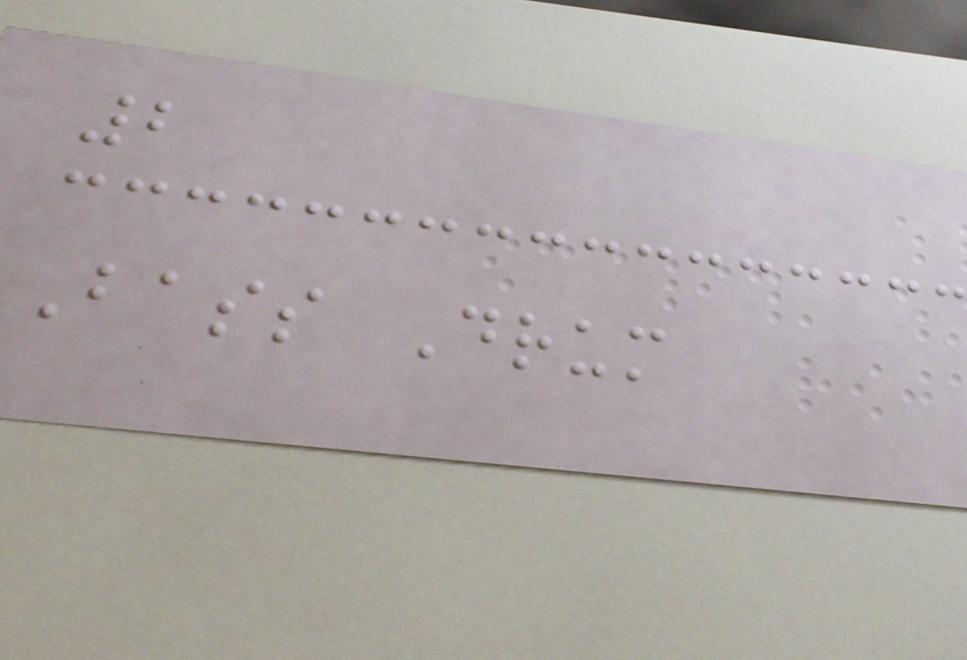2
Bass Drum
